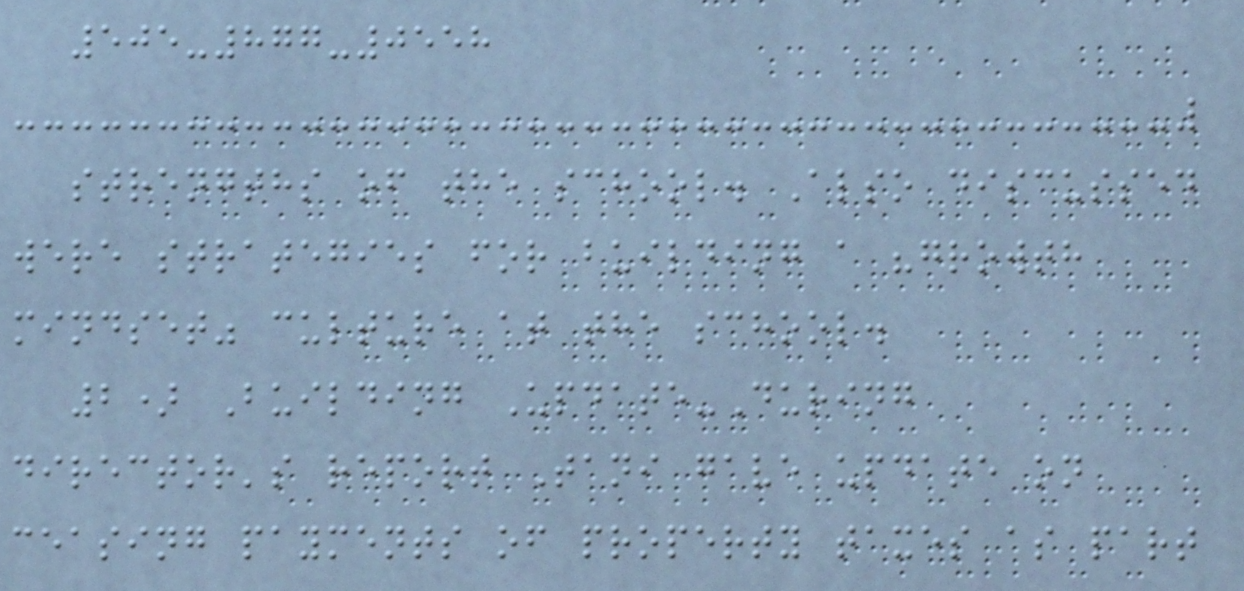505-877-0558
strengths of the school. Also discussed
were strategies for building a "growth
mindset" culture at the school.
2) Building Update-During
director's report Tani gave update on
ceasing payments of property taxes as part
